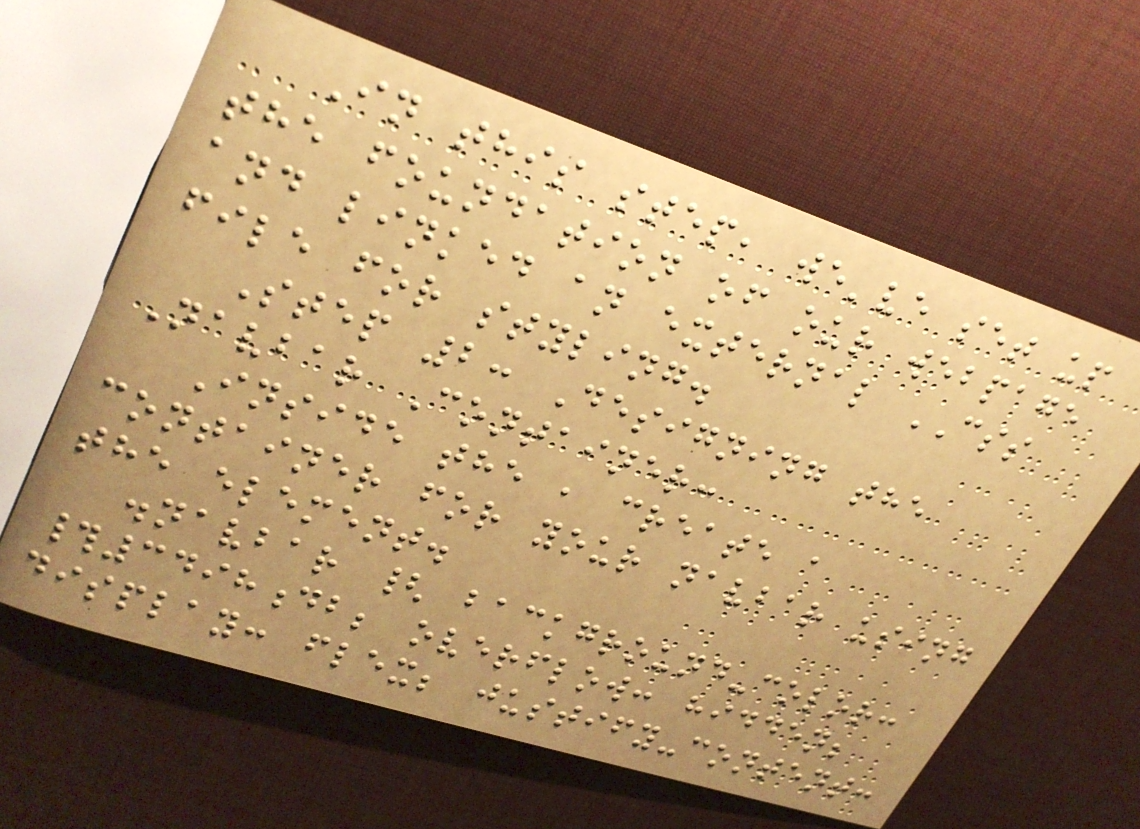In this step, we've set up
the foundation of our webpage
and linked an external CSS
file for styling.
Step 2: Designing the
Navbar Container:
Inside the , create a
container for your navbar using
the element.
.navbar { background-color:
#3498db; overflow: hidden;
display: flex; justify-content:
